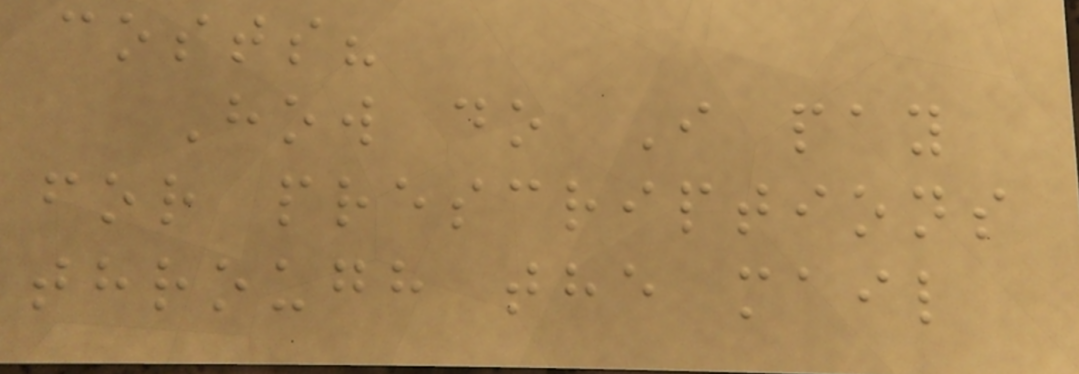costs?
How do I pay
for prescriptions
through the mail
